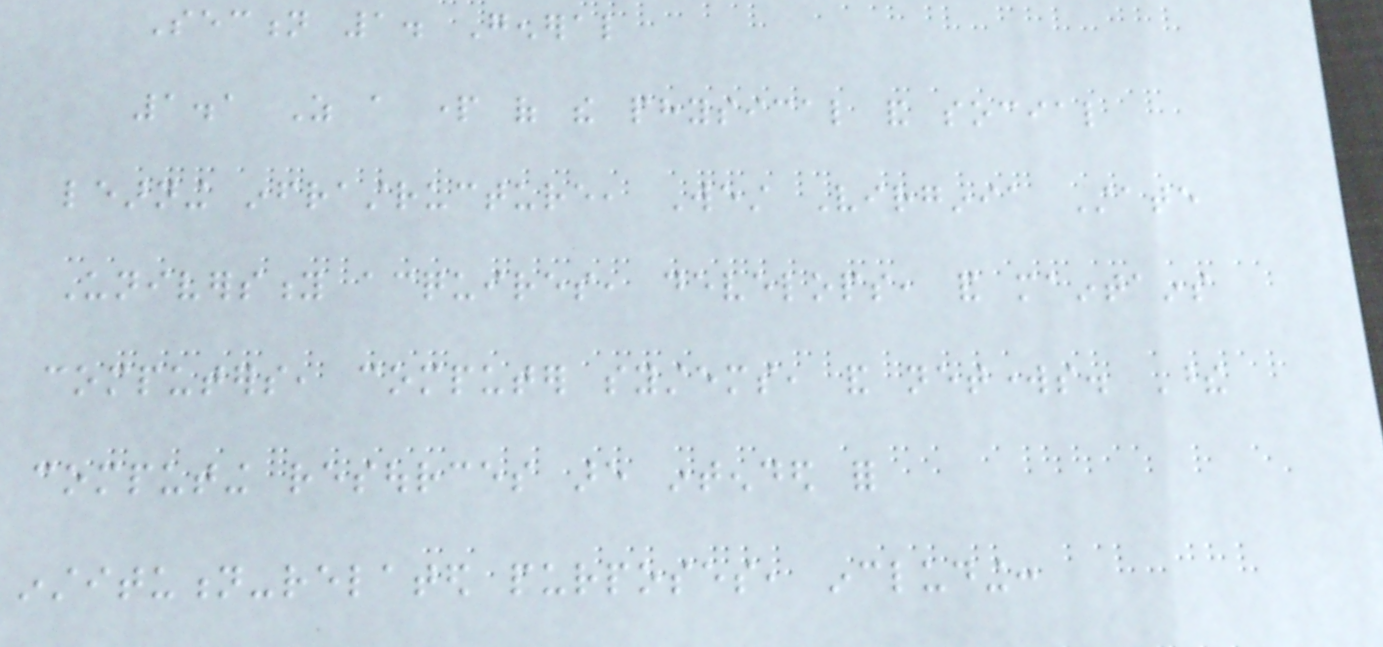Section 1. General
1.1 As a part of the physical and social
learning infrastructure, West Virginia State
University acquires, develops, and maintains
computers, computer systems, and networks. These
computing resources are intended for
institution-related purposes, including:
